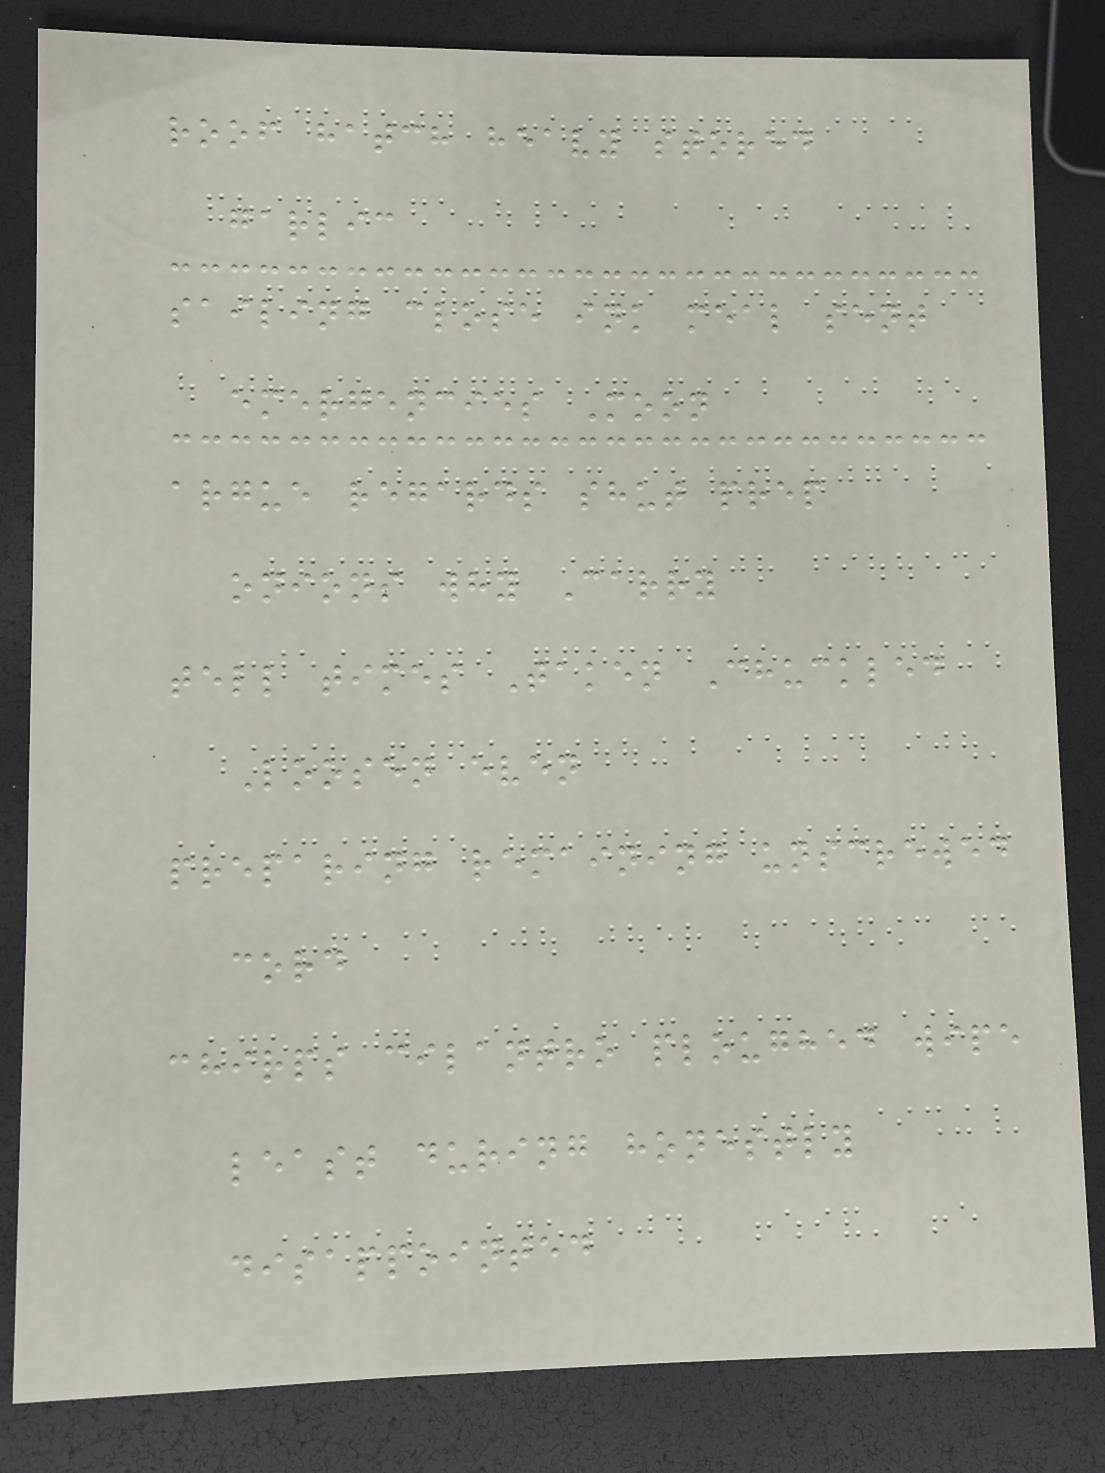roof hatch heavy stored
garlic
sailing close ink meal sent
emergencies Moon
argue regards shut prep
onions why Carry
tell times Taken Chuckled
Loosen even
preparing remaining unscrewed
cord
chirps cilantro ploughed wipe
least during honestly
disappointed
